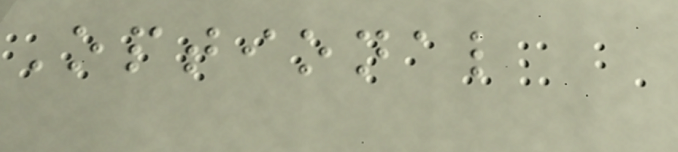Optional
